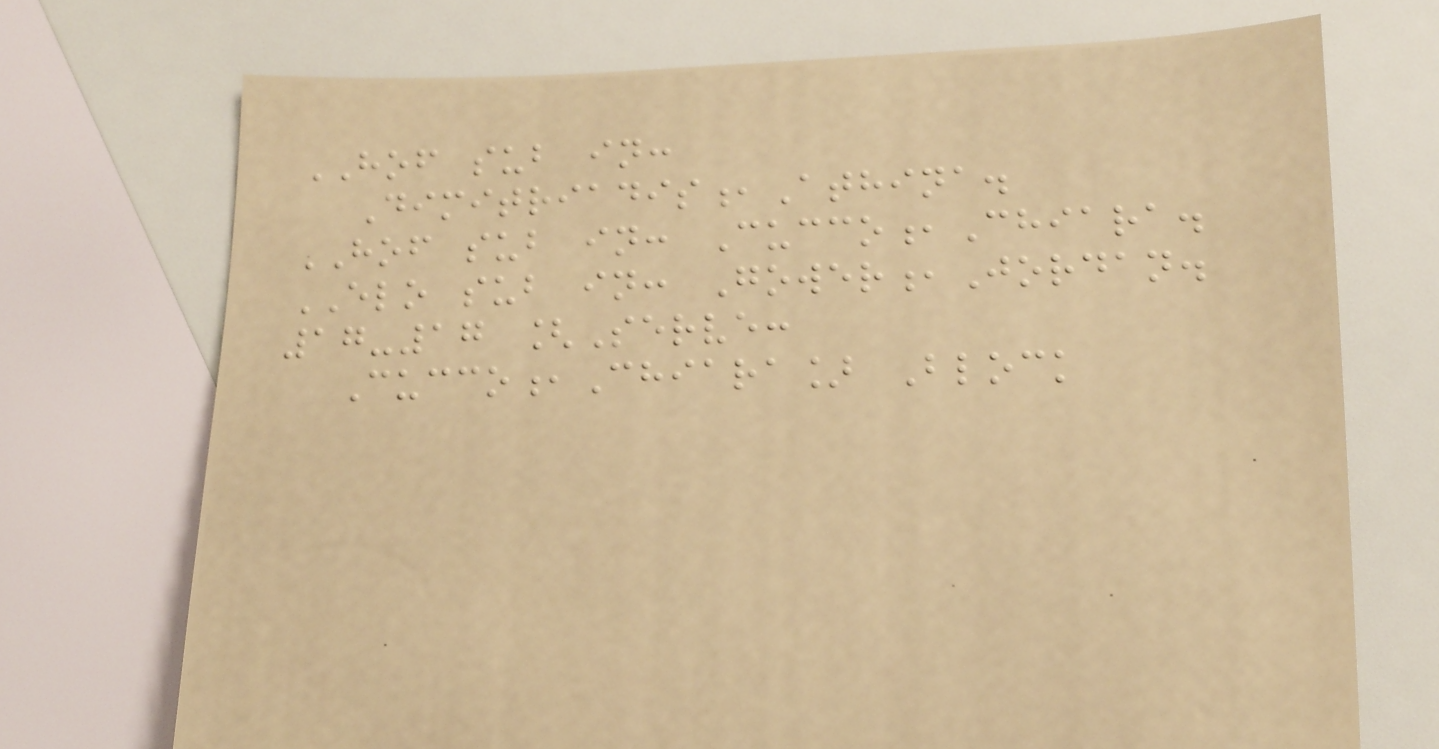HOF sub in:
Dimitriadis,Athina.
HOF sub in: Cucco,Chiara.
ELO sub in: Gower,Jordan.
17-17 [Serve:
Cucco,Chiara] Block
